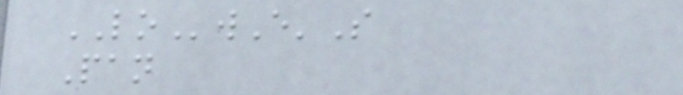LOwE'S
Pan
